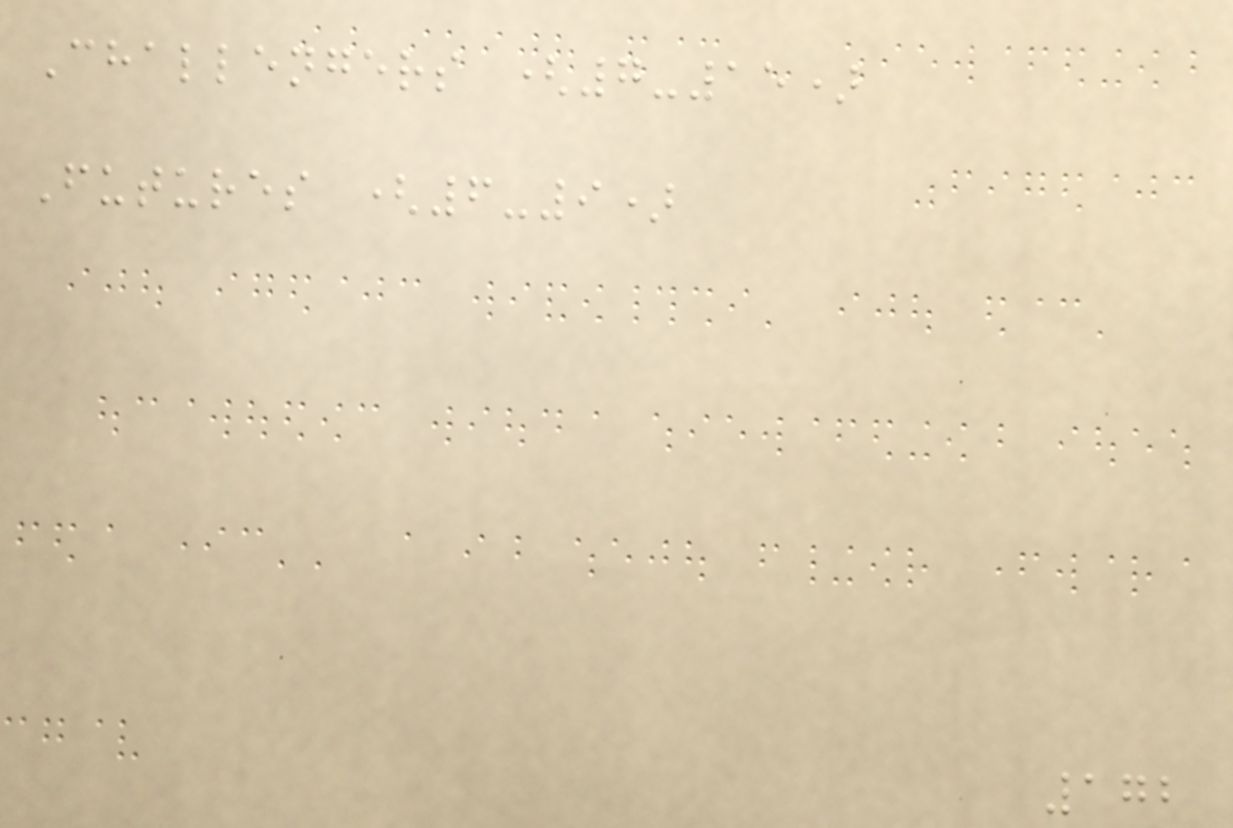Challengers (7-15)
Futures (6-9)
172
